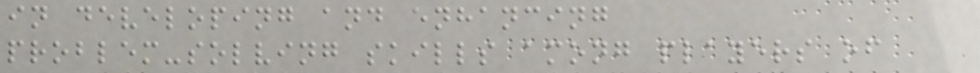in developing and enhancing
problem-solving skills among players of
